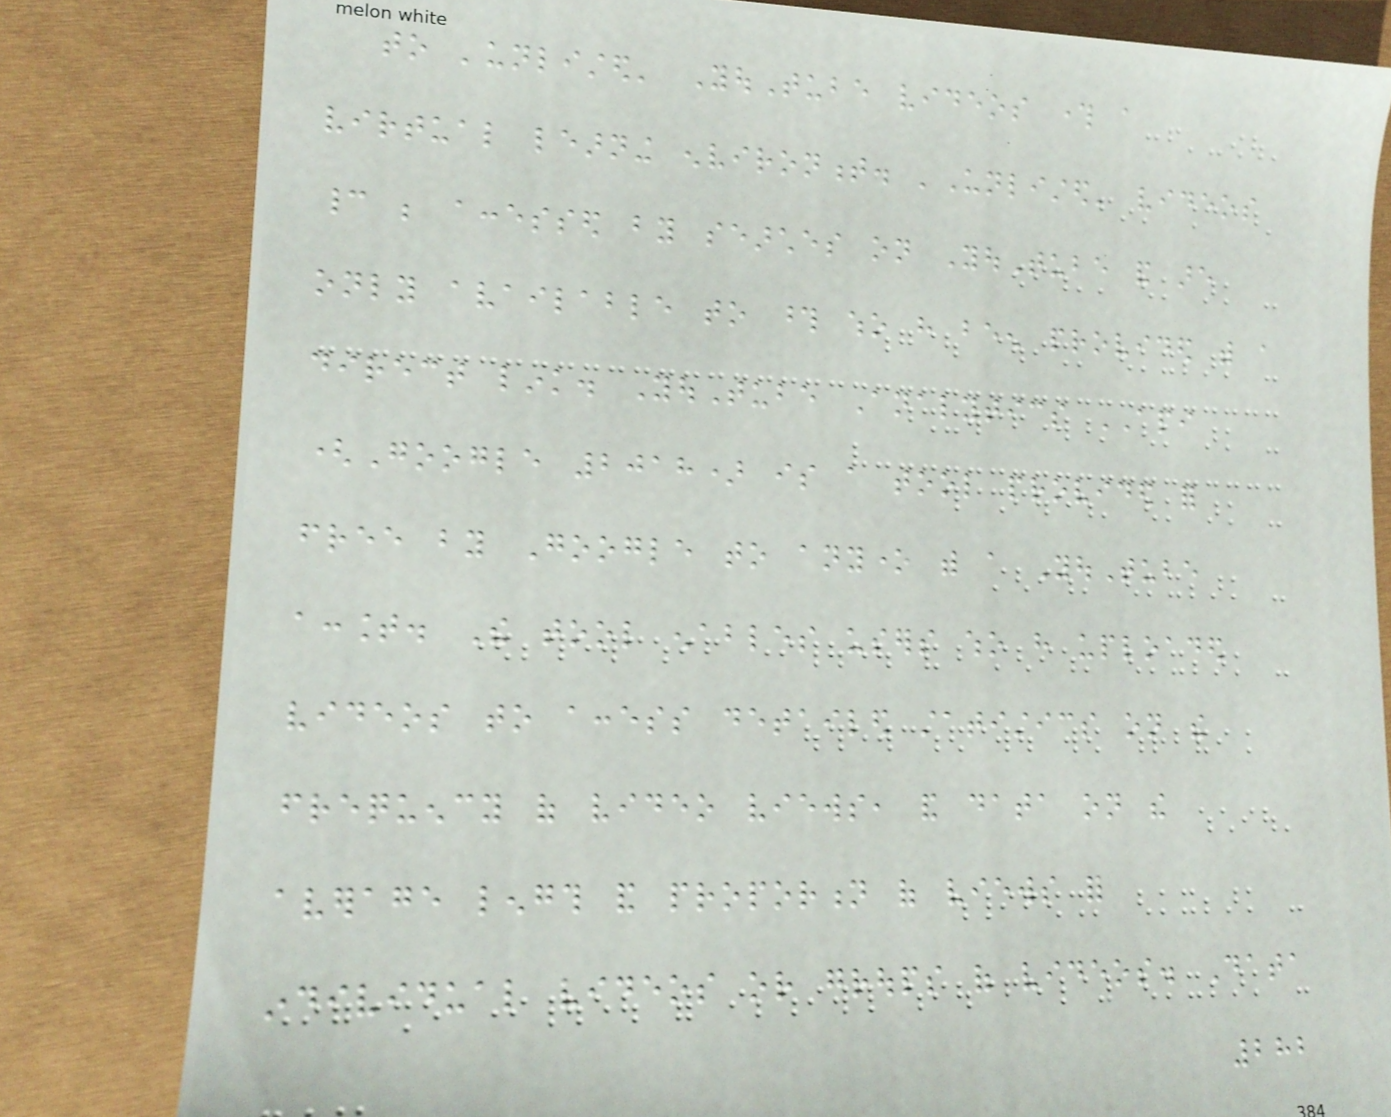to 'unlisted' YouTube videos through a
virtual learning environment. 'Unlisted' videos
cannot be accessed by searches on YouTube and are
only available to those who have been provided with a
direct link. YouTube Analytics API
(Google 2018) is a tool provided for
free by Google to anyone with a YouTube
account. The tool enables users who have uploaded
videos to access detailed statistics on the
frequency of video views, and data on the
average length and proportion of views for
individual videos or groups of videos. Data
282
